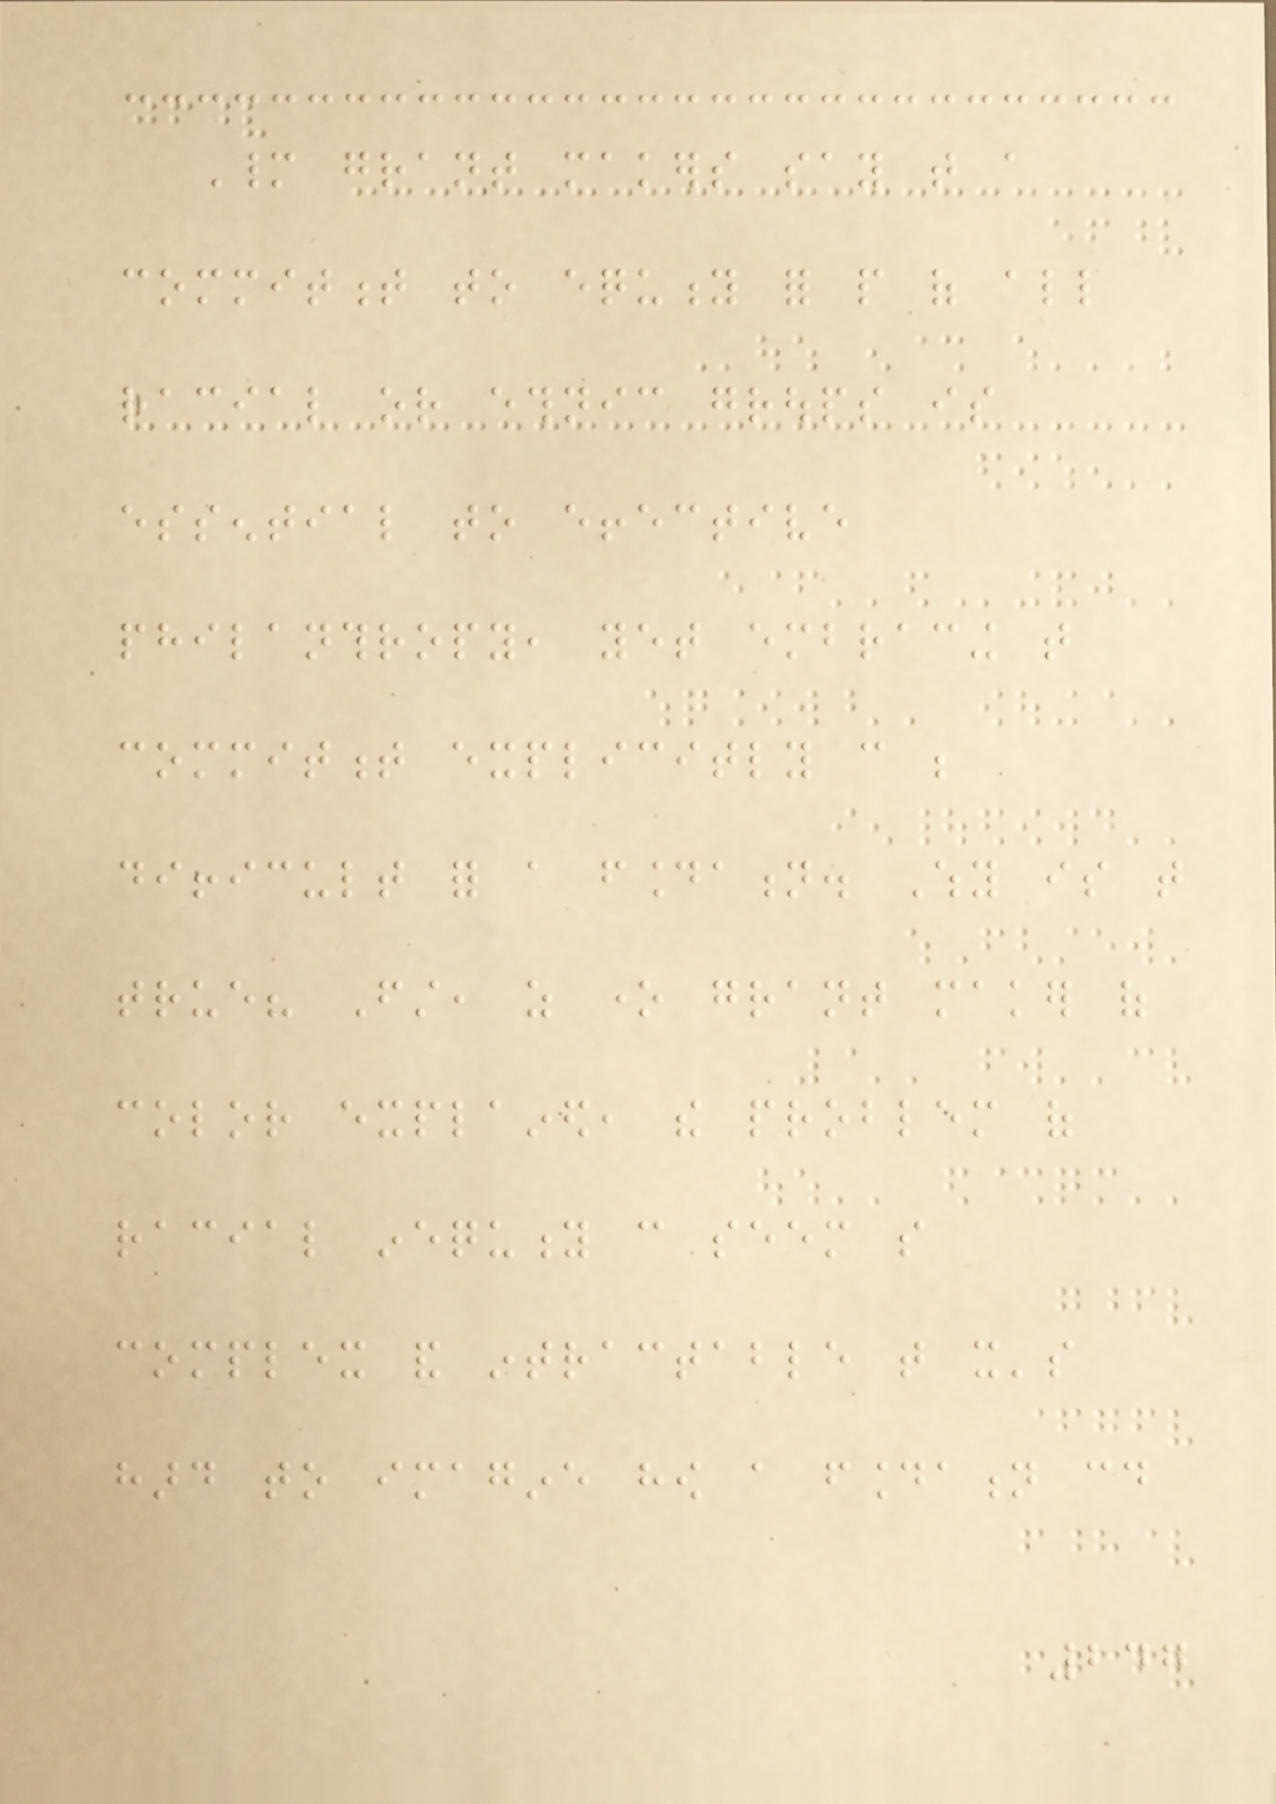Many grant makers say that a
commitment to equity for people of all
racial or ethnic groups is
essential to effective
philanthropy, yet embracing that
commitment explicitly can be
difficult for a foundation. Why is that
true? First, as one grant maker of
color explained, the problem of
racial inequity can seem so
complex and intractable that it's
hard to imagine how a foundation could
247
